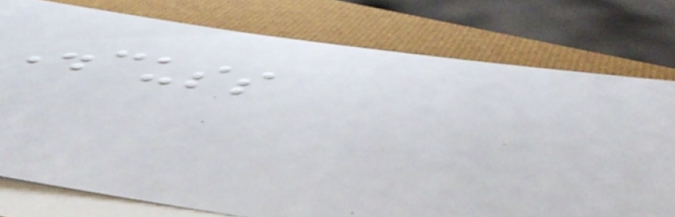Discuss
